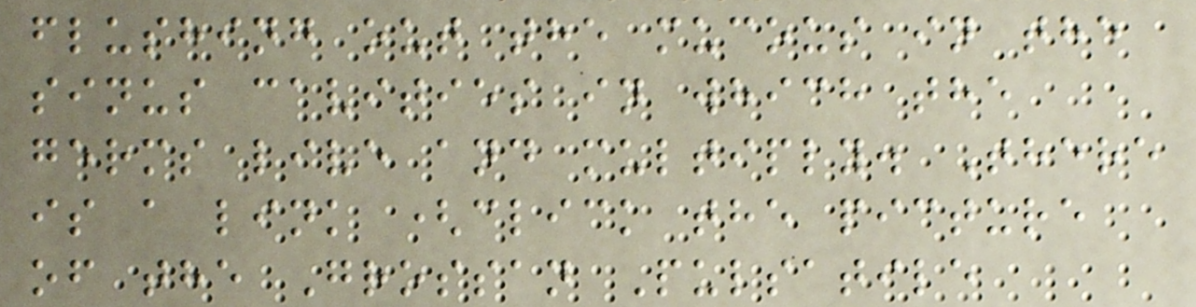flushing out the mucous in the
sinus cavities in which the
germs live and multiply. There
is a link (click the picture
of the Grossan Pulsatile
